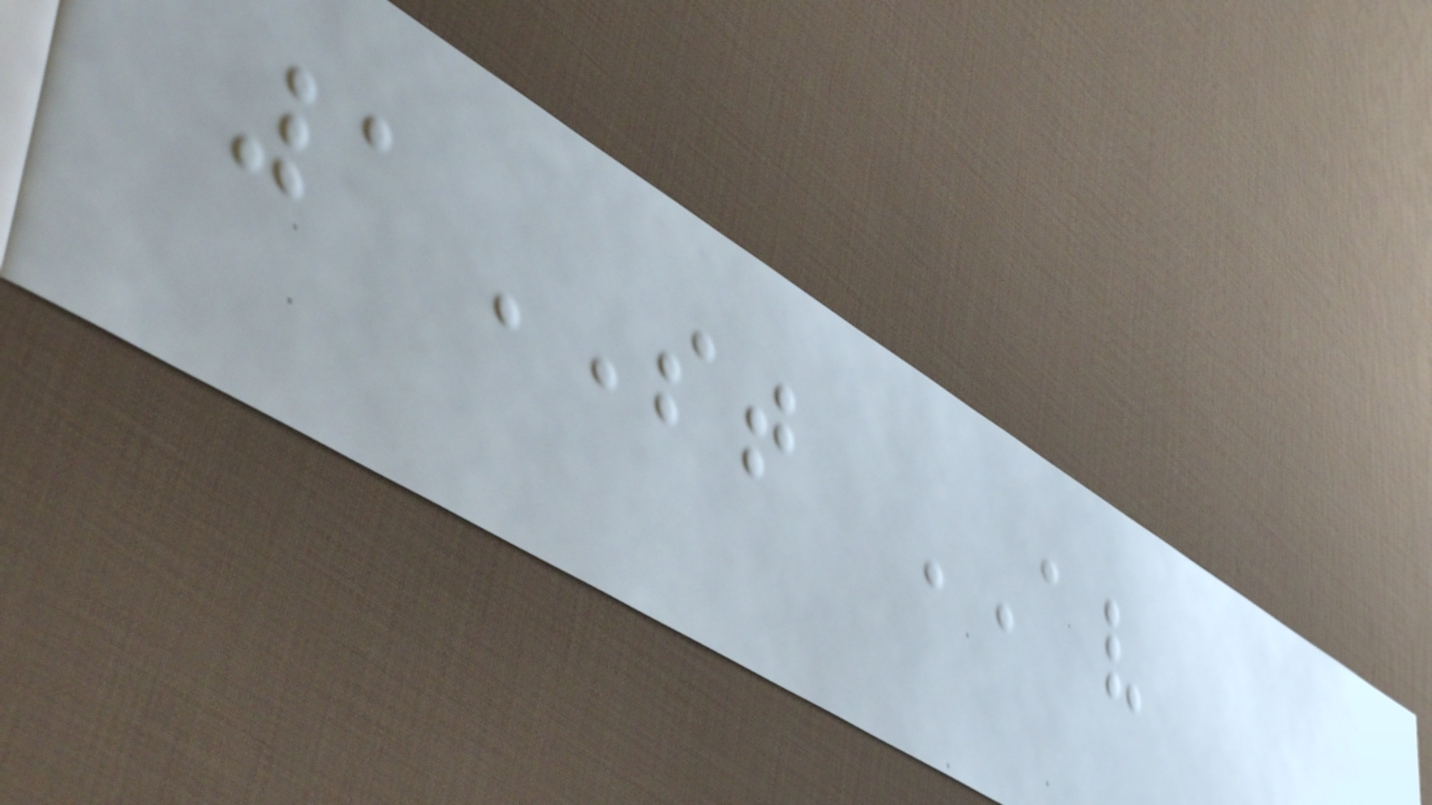1ST AV
